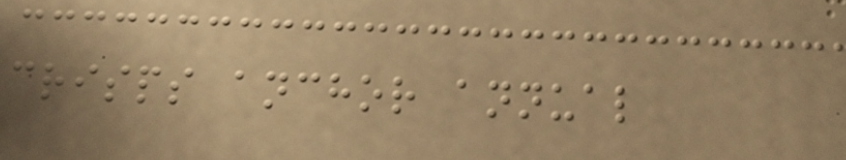crisps anchor annual
